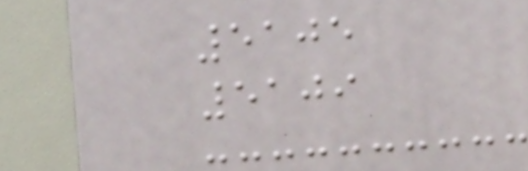5105
5109
